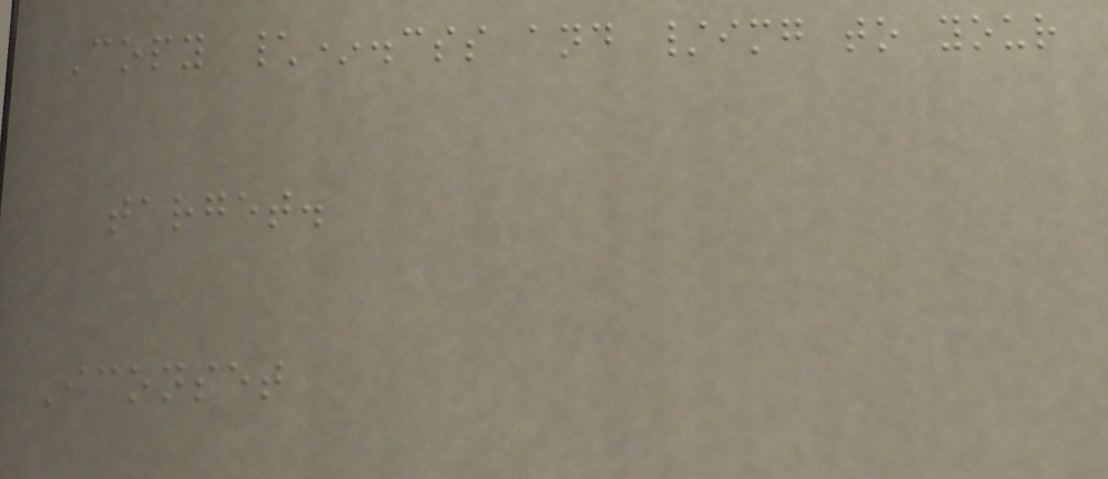Copy \*.css and /img to your
target.
Iconset
